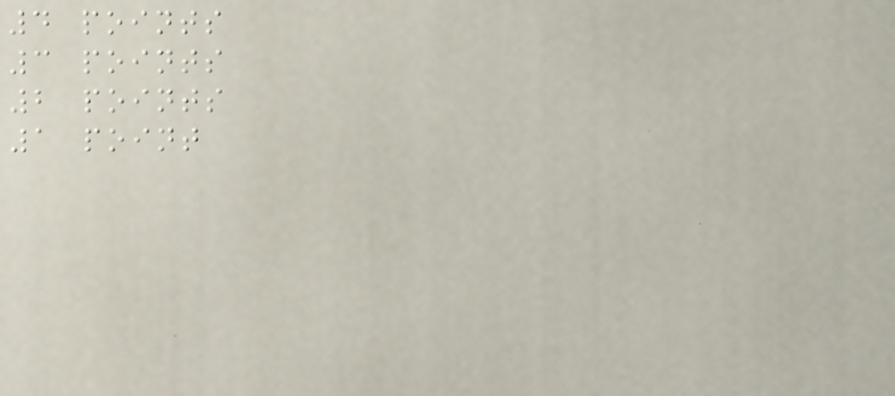4 points
3 points
2 points
1 point
